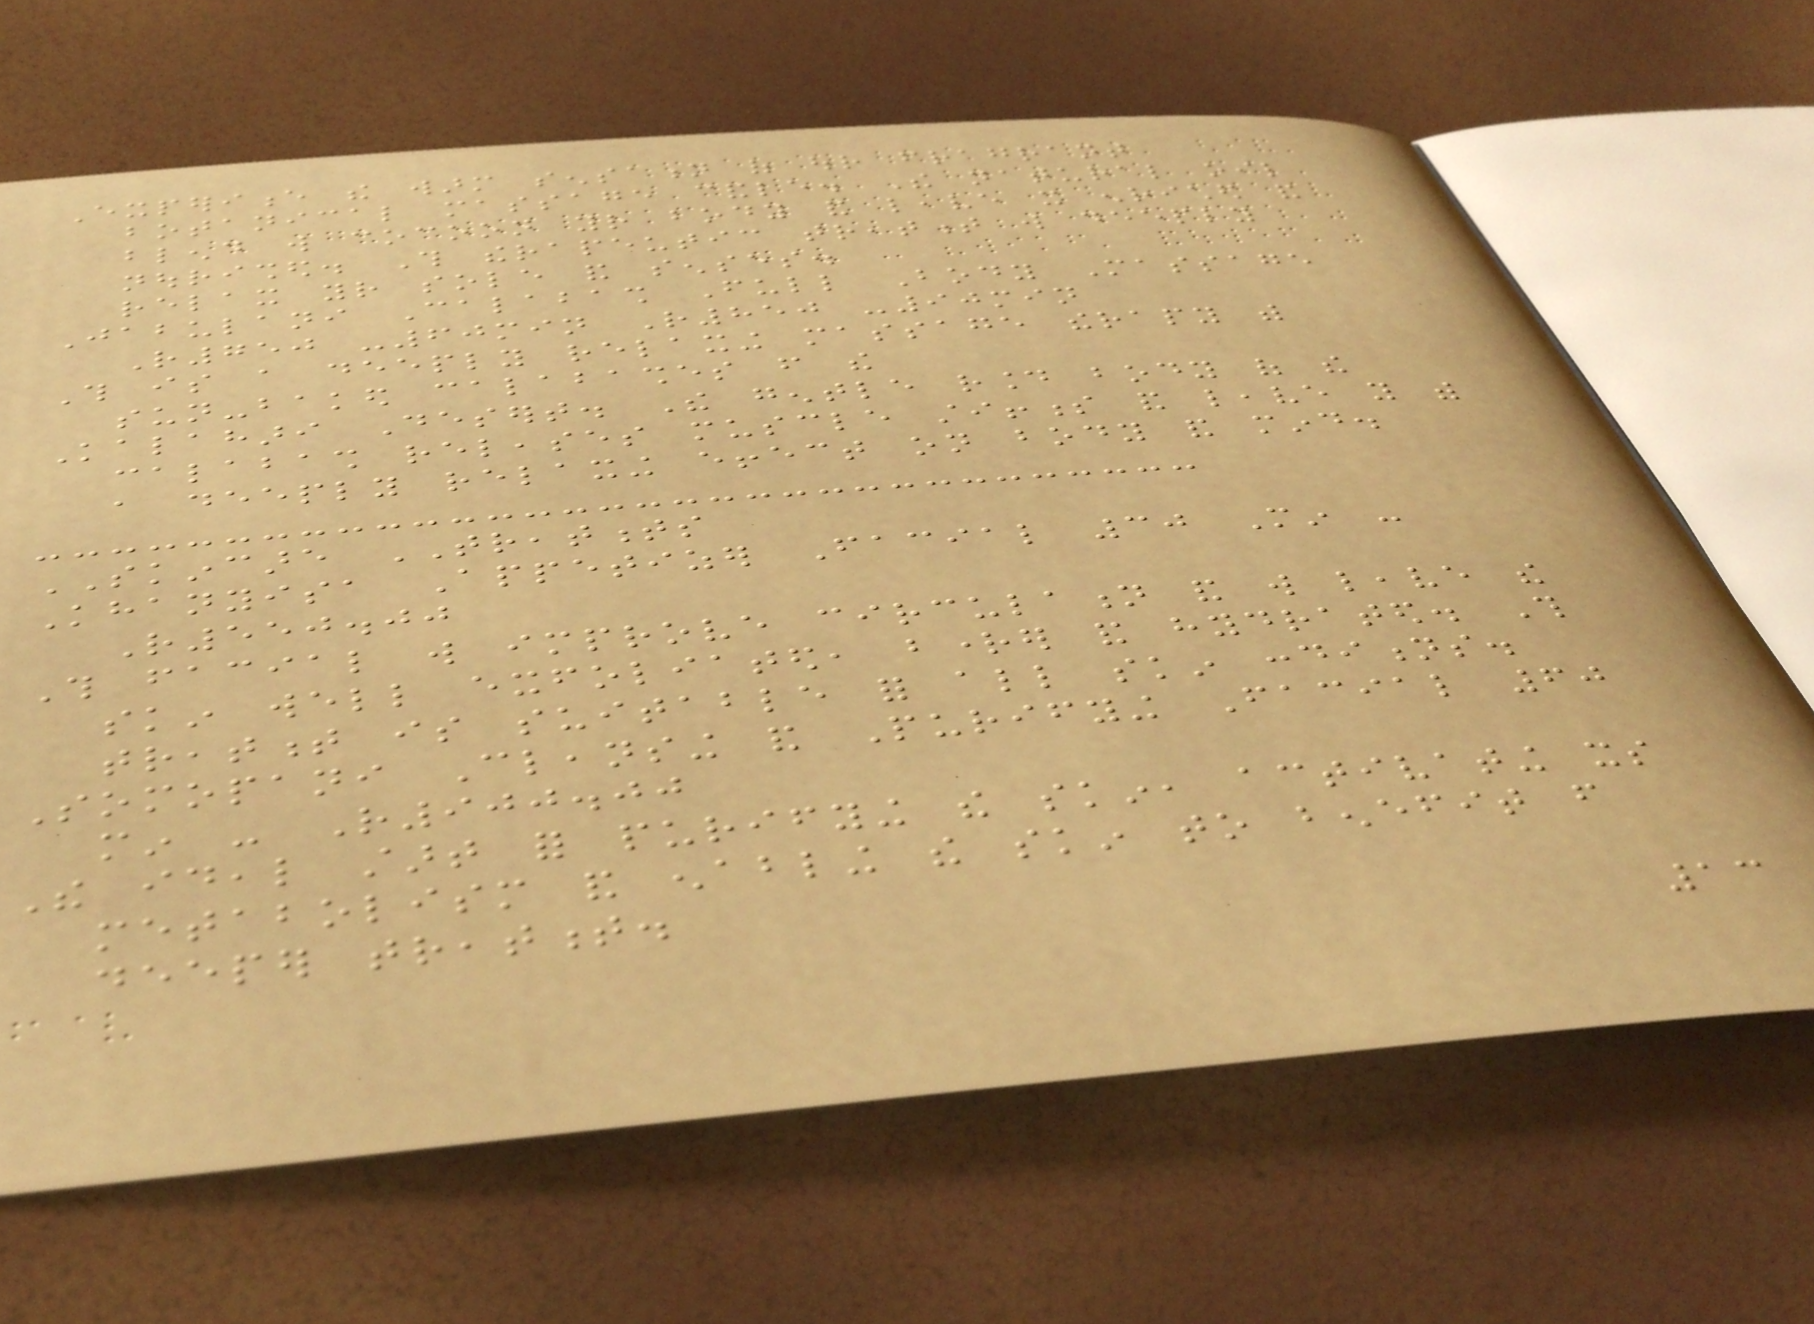Experience the warm sensation of our fragrant
botanical massage candle. The natural oil
blend will cocoon your body and leave it enriched and
nourished. This therapeutic treatment will deeply
relax your sole and senses.
Jabulani Calabash Full Body Massage
R750 -60min R850 -90min
This is a deeply relaxing massage therapy with
sun-baked calabashes from the
Kalahari Desert. The gentle round body of the
calabash releases muscle stiffness and leave you with
a deeply relaxing effect on body and mind.
SKINCARE TREATMENTS
Khanyisa Appetizer Facial 30 Min -
R550.00
This facial will improve circulation and will leave the
skin well exfoliated, brighter and hydrated. This
treatment is suitable for all skin conditions.
Somopani Cleansing and Purifying Facial 60
min - R900.00
The ideal start for purifying the skin, activating its
metabolism and enabling the skin to benefit from
deeper treatment.
13
